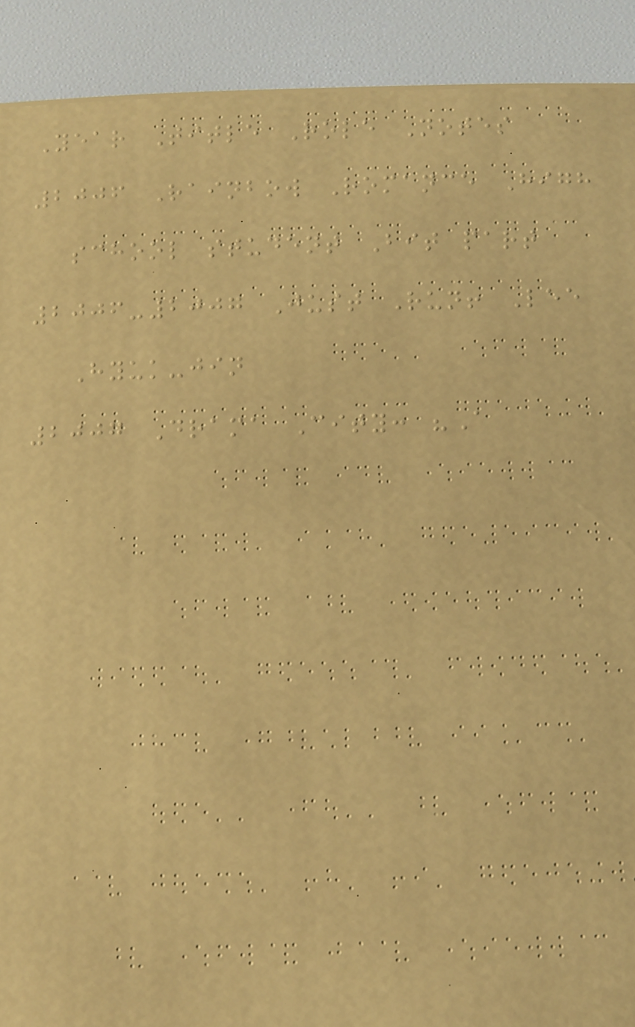Year Title Role Notes
2006 Rainbow Romance High
school student Bit part
2006-2007 Just Run! Lee
Hyuk-jin
2007 Drama City: "A
